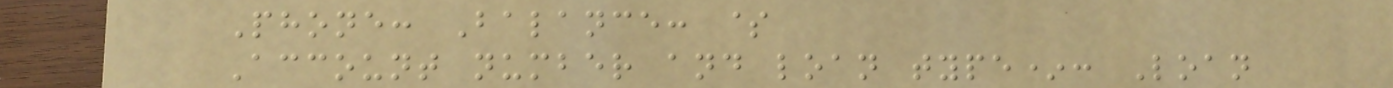Phone: Balance: $
Account number and loan type*: Loan
